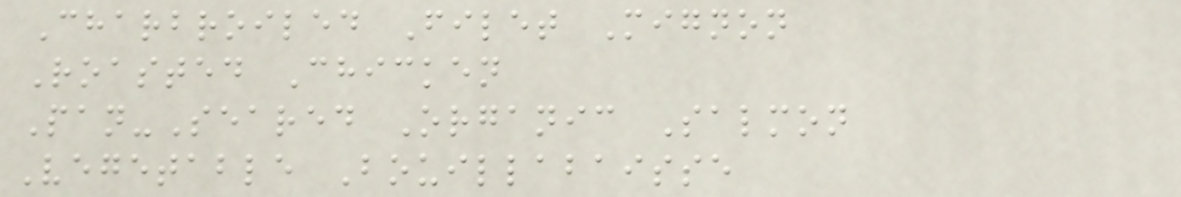Charbroiled Filet Mignon
Roasted Chicken
Pan-Seared Organic Salmon
Vegetable Bouillabaisse
